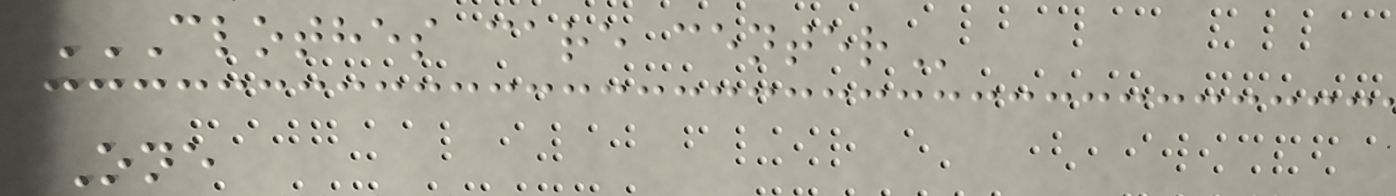CLOTHES CARE CENTER
One
